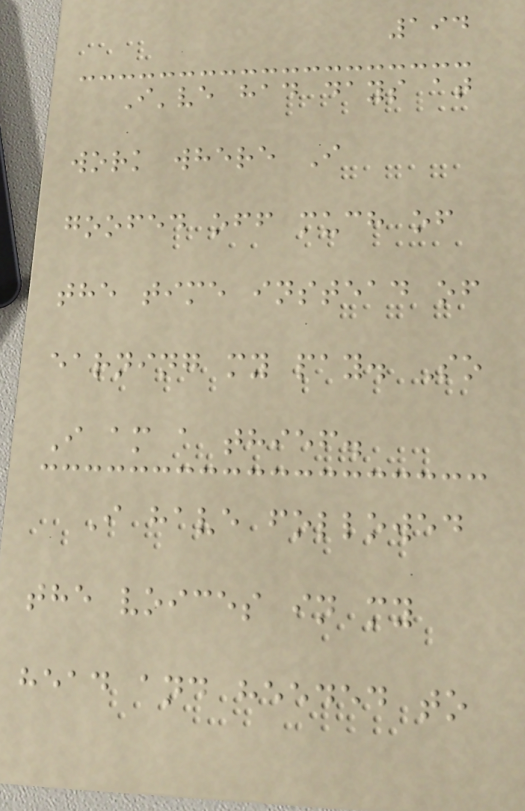194
I've had days at
work where I
goofed off much of
the time instead of
earning my pay. So
I am a thief.
I have followed
the voices in my
head and heeded to
